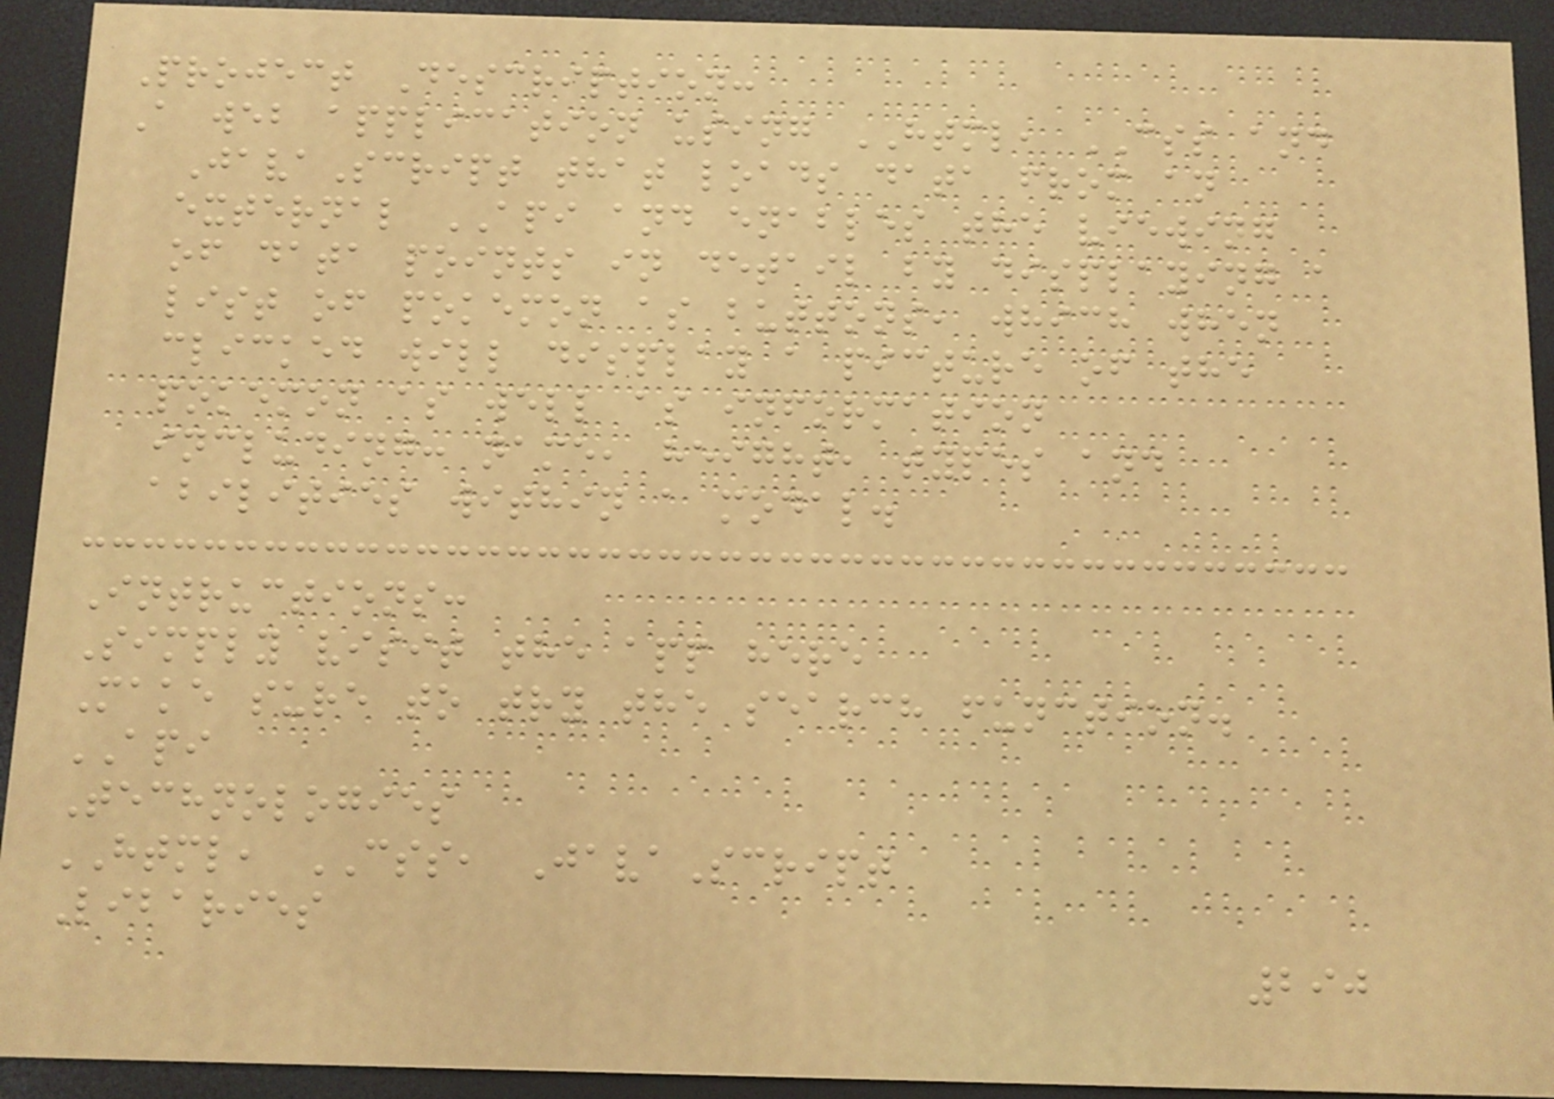Project Description:
A web application using HTML, CSS and
JavaScript that loads data from an
external API and enables the viewing
of data points in detail by displaying a
list of pokemon as buttons, which when
clicked will display a picture of the
pokemon as well as information
including: name, height, types and
abilities within a modal.
Intructions:
Simply visit the app here
Make sure to try the search function.
API
Technologies
HTML, CSS, JavaScript
Libaries
290
